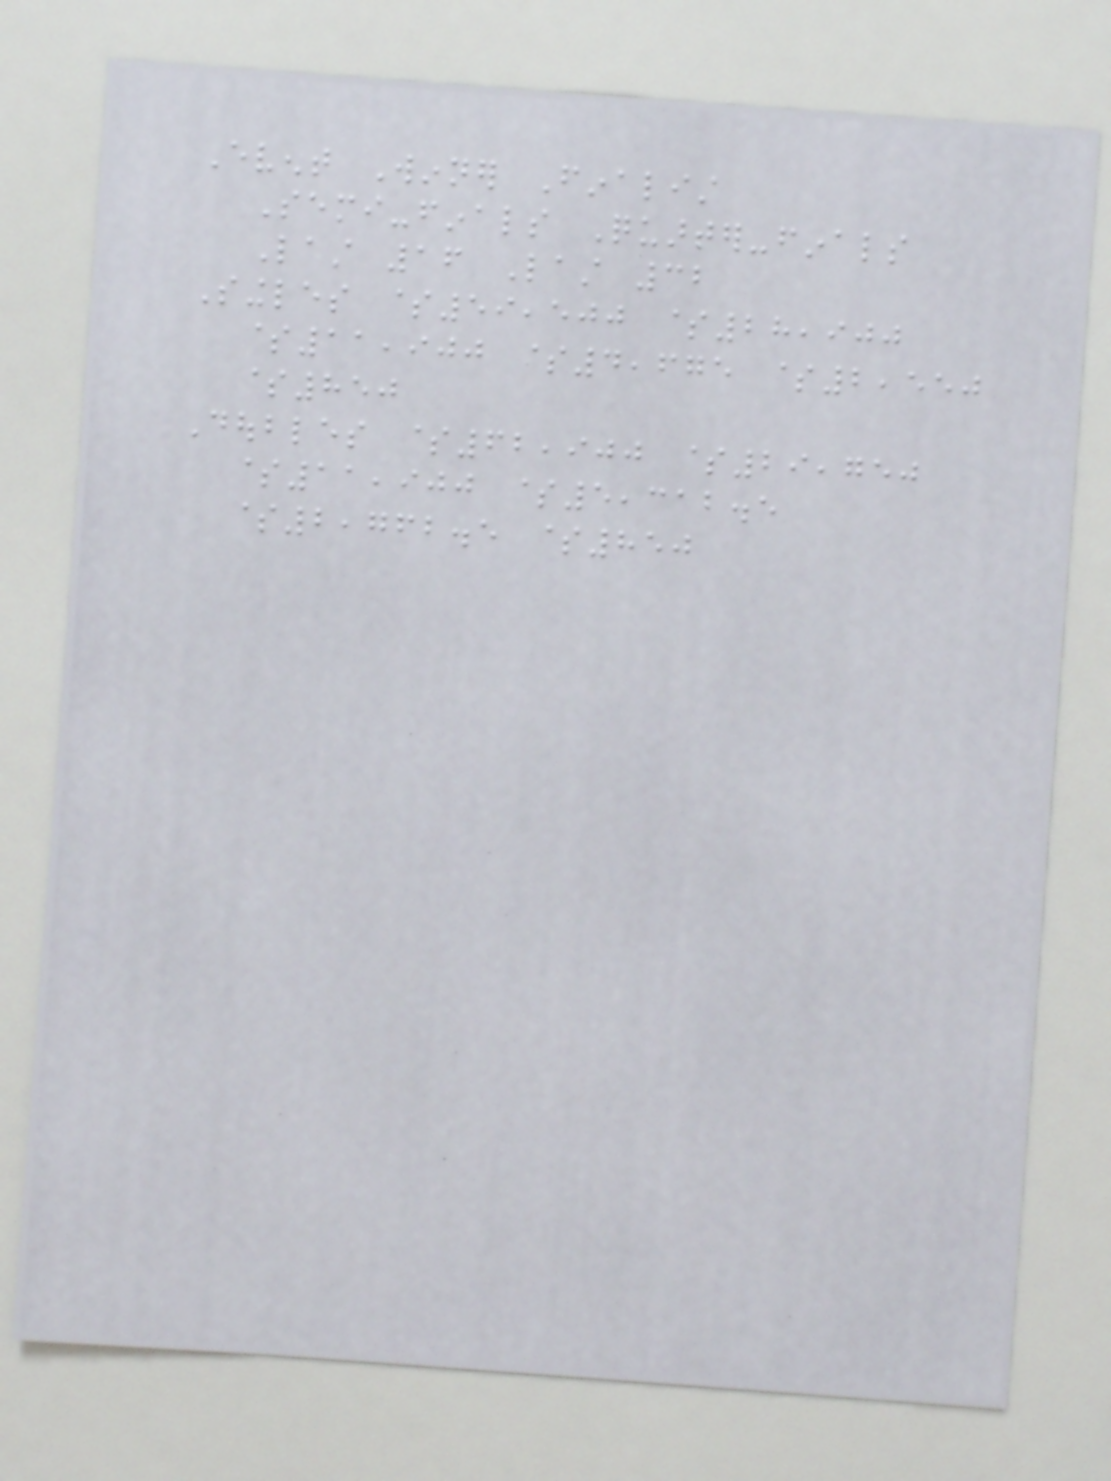Event Winner Finalist
Semi-finals Quarter-finals
Last 16 Last 32
Singles $59,500 $28,900
$11,900 $4,675 $2,550
$850
Doubles $62,900 $29,750
$11,900 $5,312.5
$2,762.5 $850
